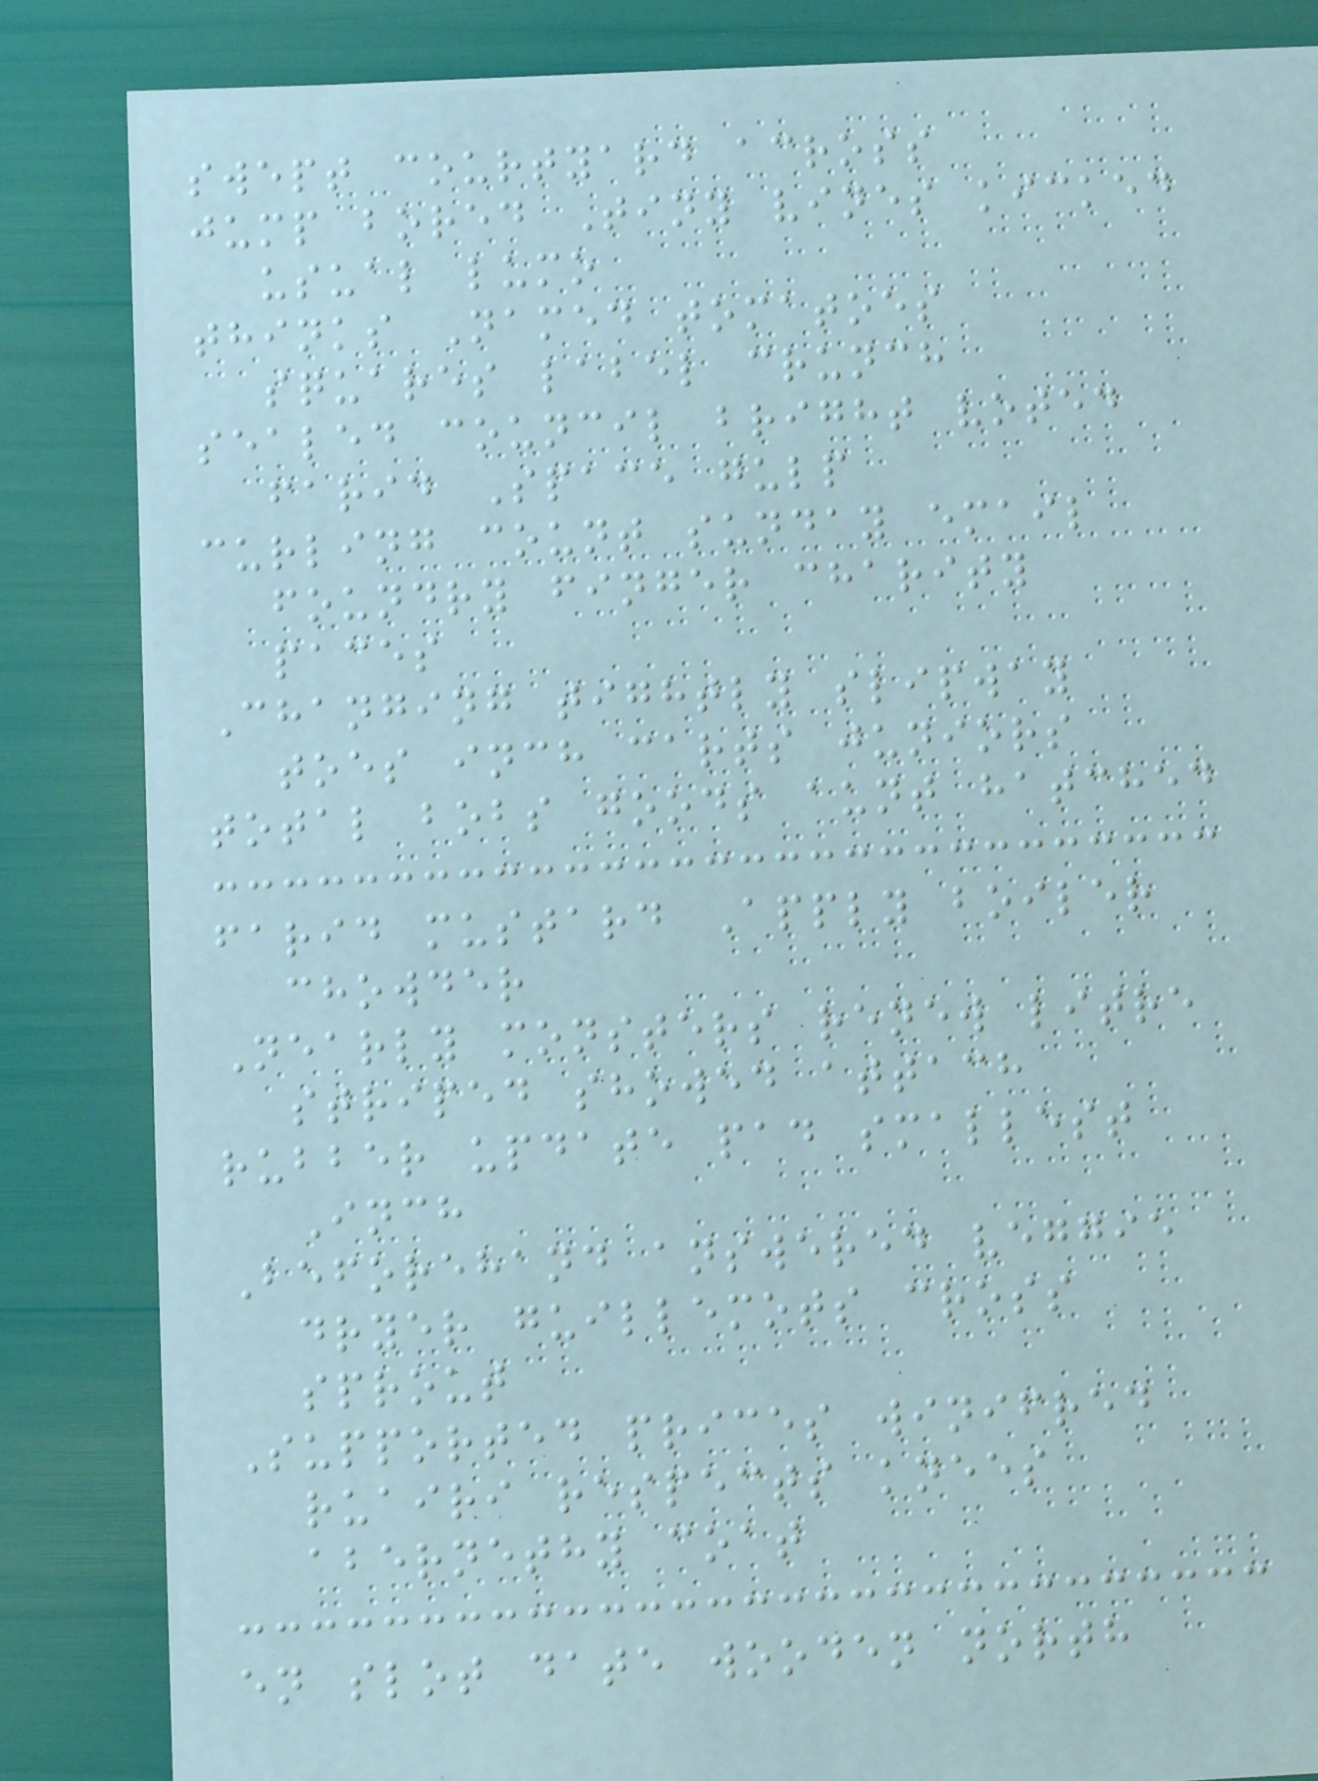swept courtyard across
jump bored Tiny vines kicked
usual lumo
thinks Named tomatoes
squares label crunch
sealed council bright voted
farid Space gulp
curling count sunday email
foundry finger charity
paces
Changing tightly slipway
toes inch carts juniors
total bobs goods aunt hatched
farid mustard Apply boiler
chowder
Nearly monsters renew litre
striped showed attach
rubber update pad smallest
Inch
Beforehand answered veggie
dryer guillemots cross
sprout
Supported prices winifred
ruairi respects knees
abernethy coat
en slot date wooden north
